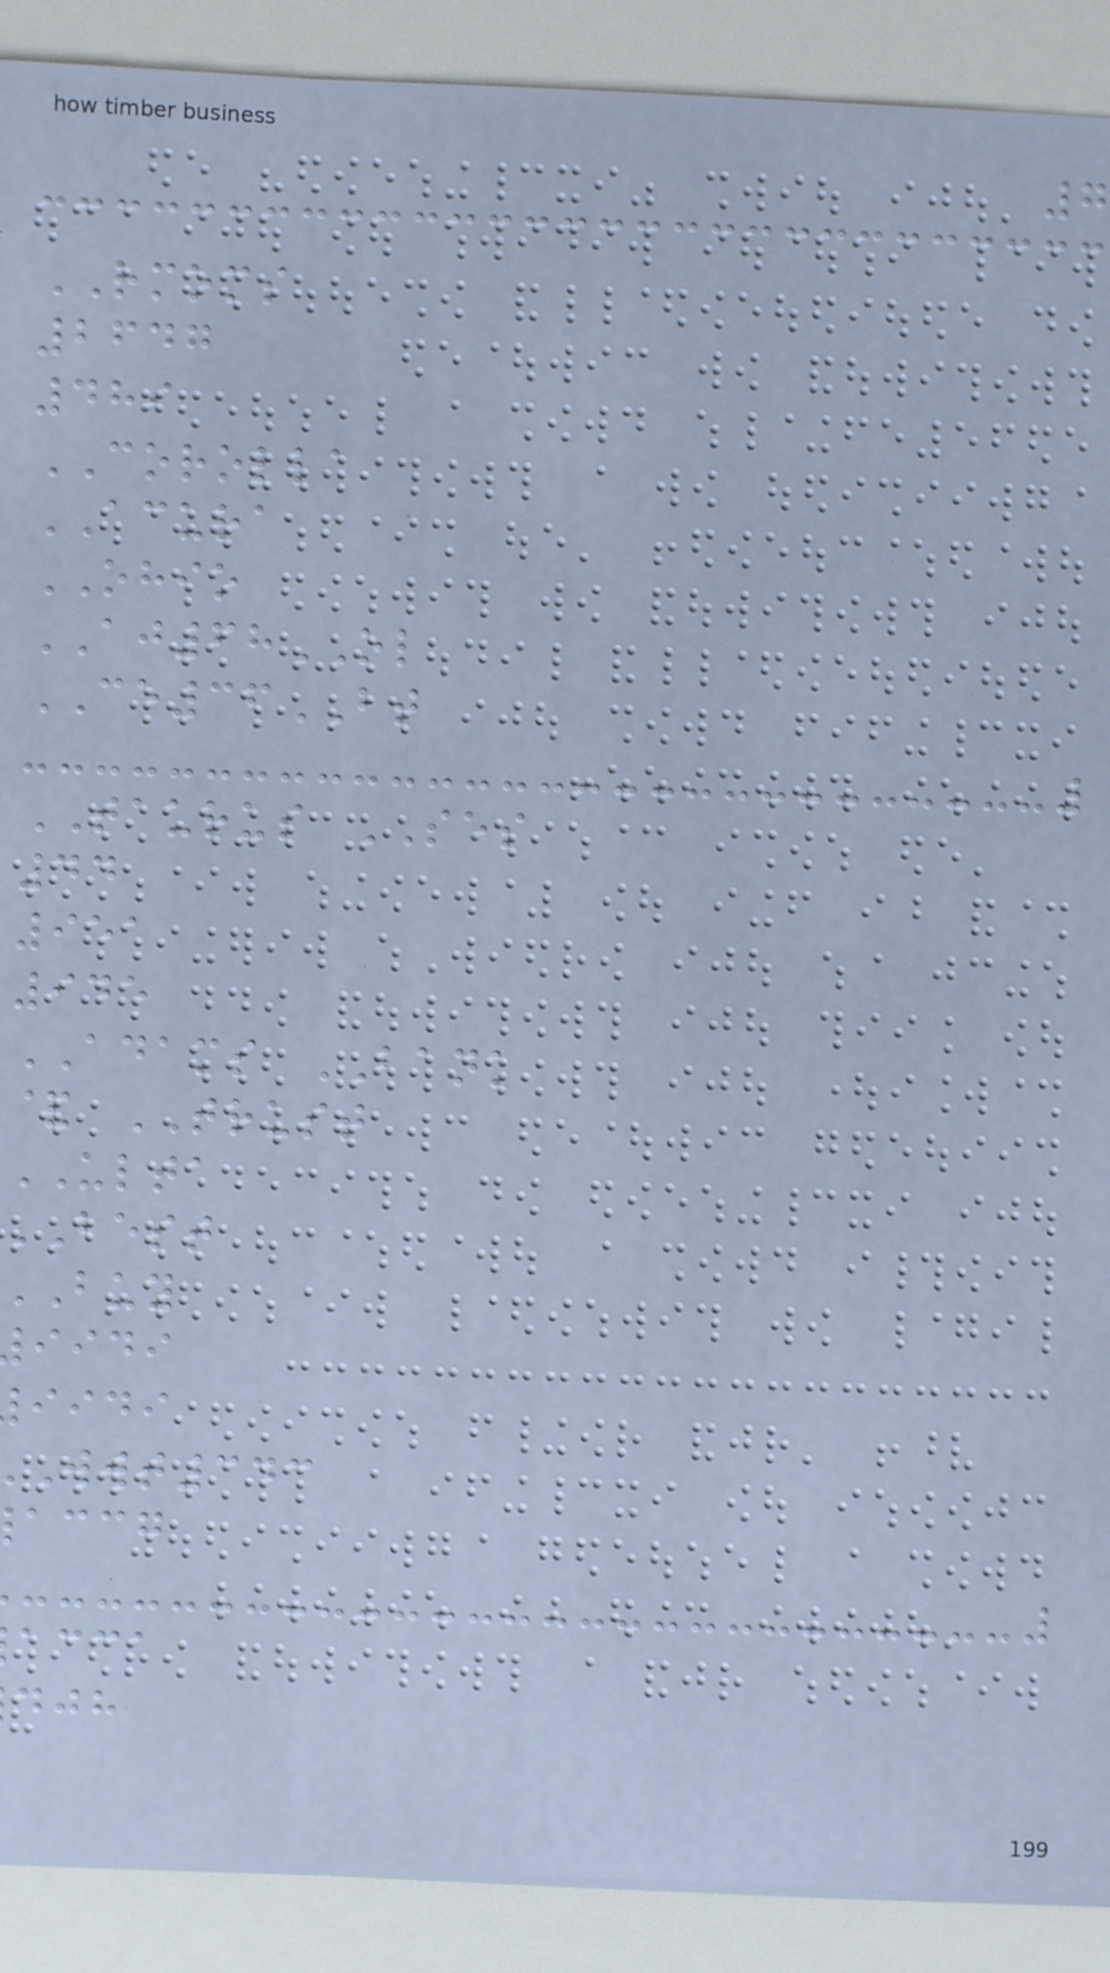7
RMOMS
2647
489
COROLLA
ACURA
OHIO
AJ68OL
CE36BT
TAURUS SES
44
951
945
ADAMS BANK
& TRUST
ULTA
BEST
iidi
iidi
wwt343
accg
acca
